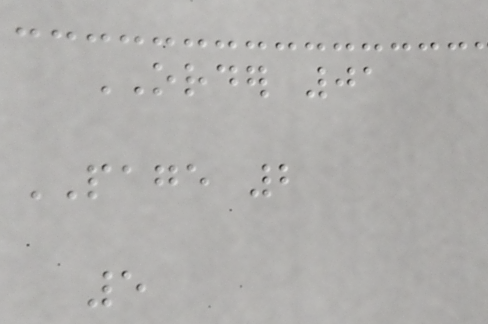ORDER 01
PAGE 2
5
